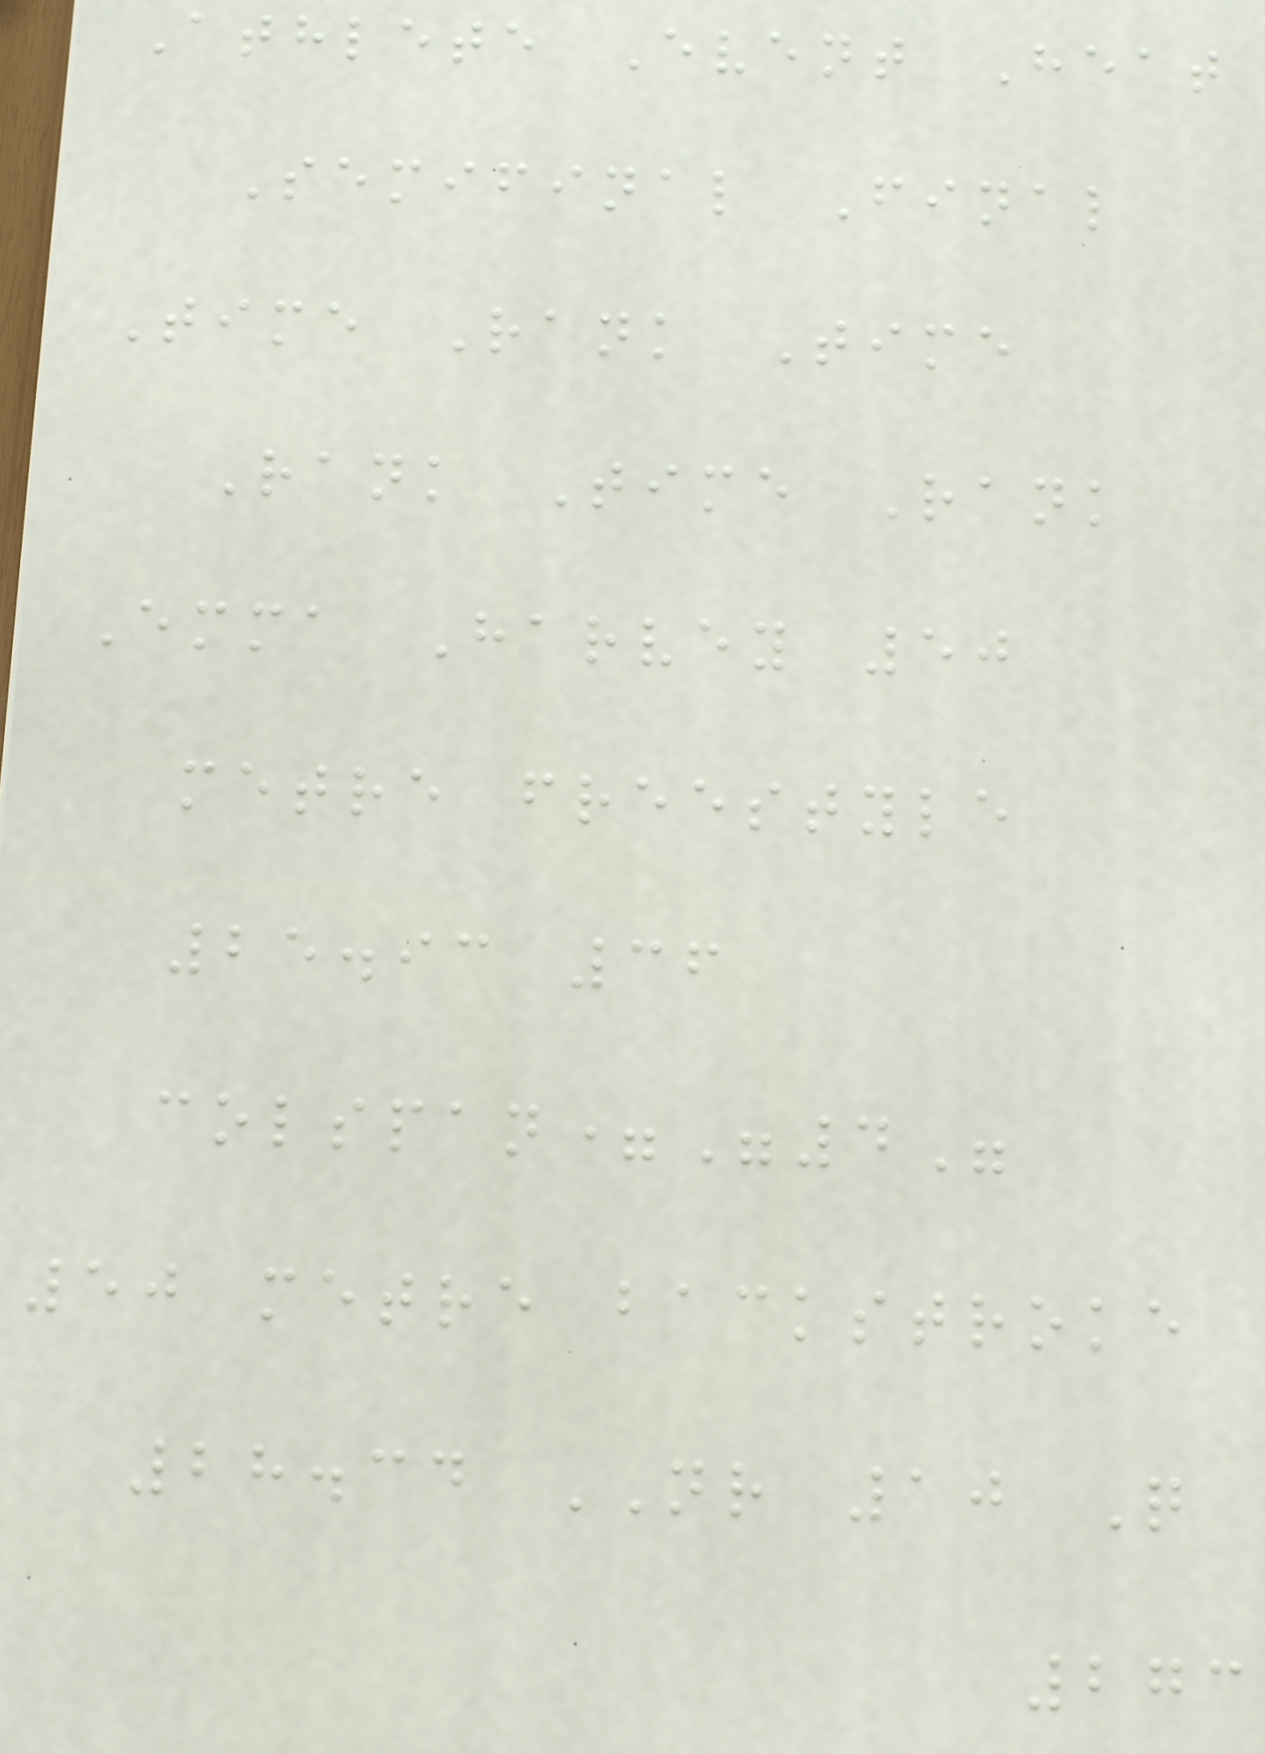Athlete Event Heat
Semifinal Final
Time Rank Time
Rank Time Rank
Emma Harvey 50
metre freestyle
25.93 36
colspan="4"
50 metre backstroke
28.34 NR 10 Q
273
